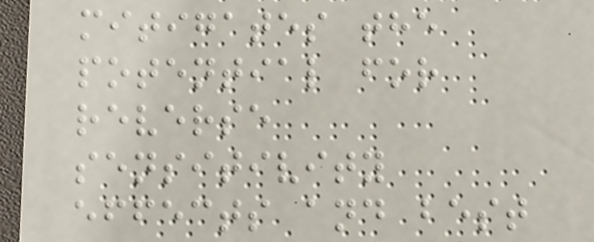mitigates the
potential for
reverse
sensitivity
effects and best
